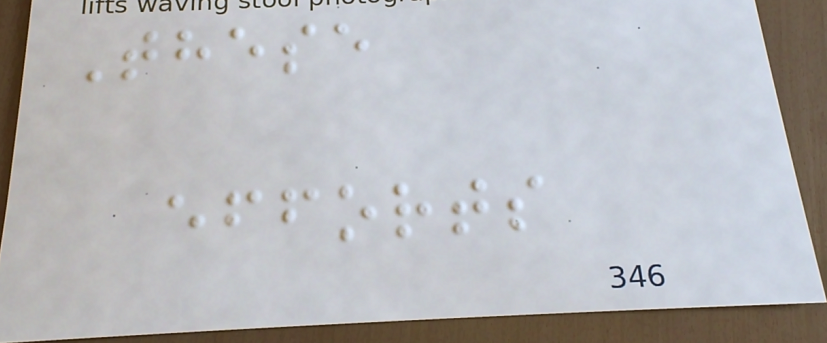These
efforts
